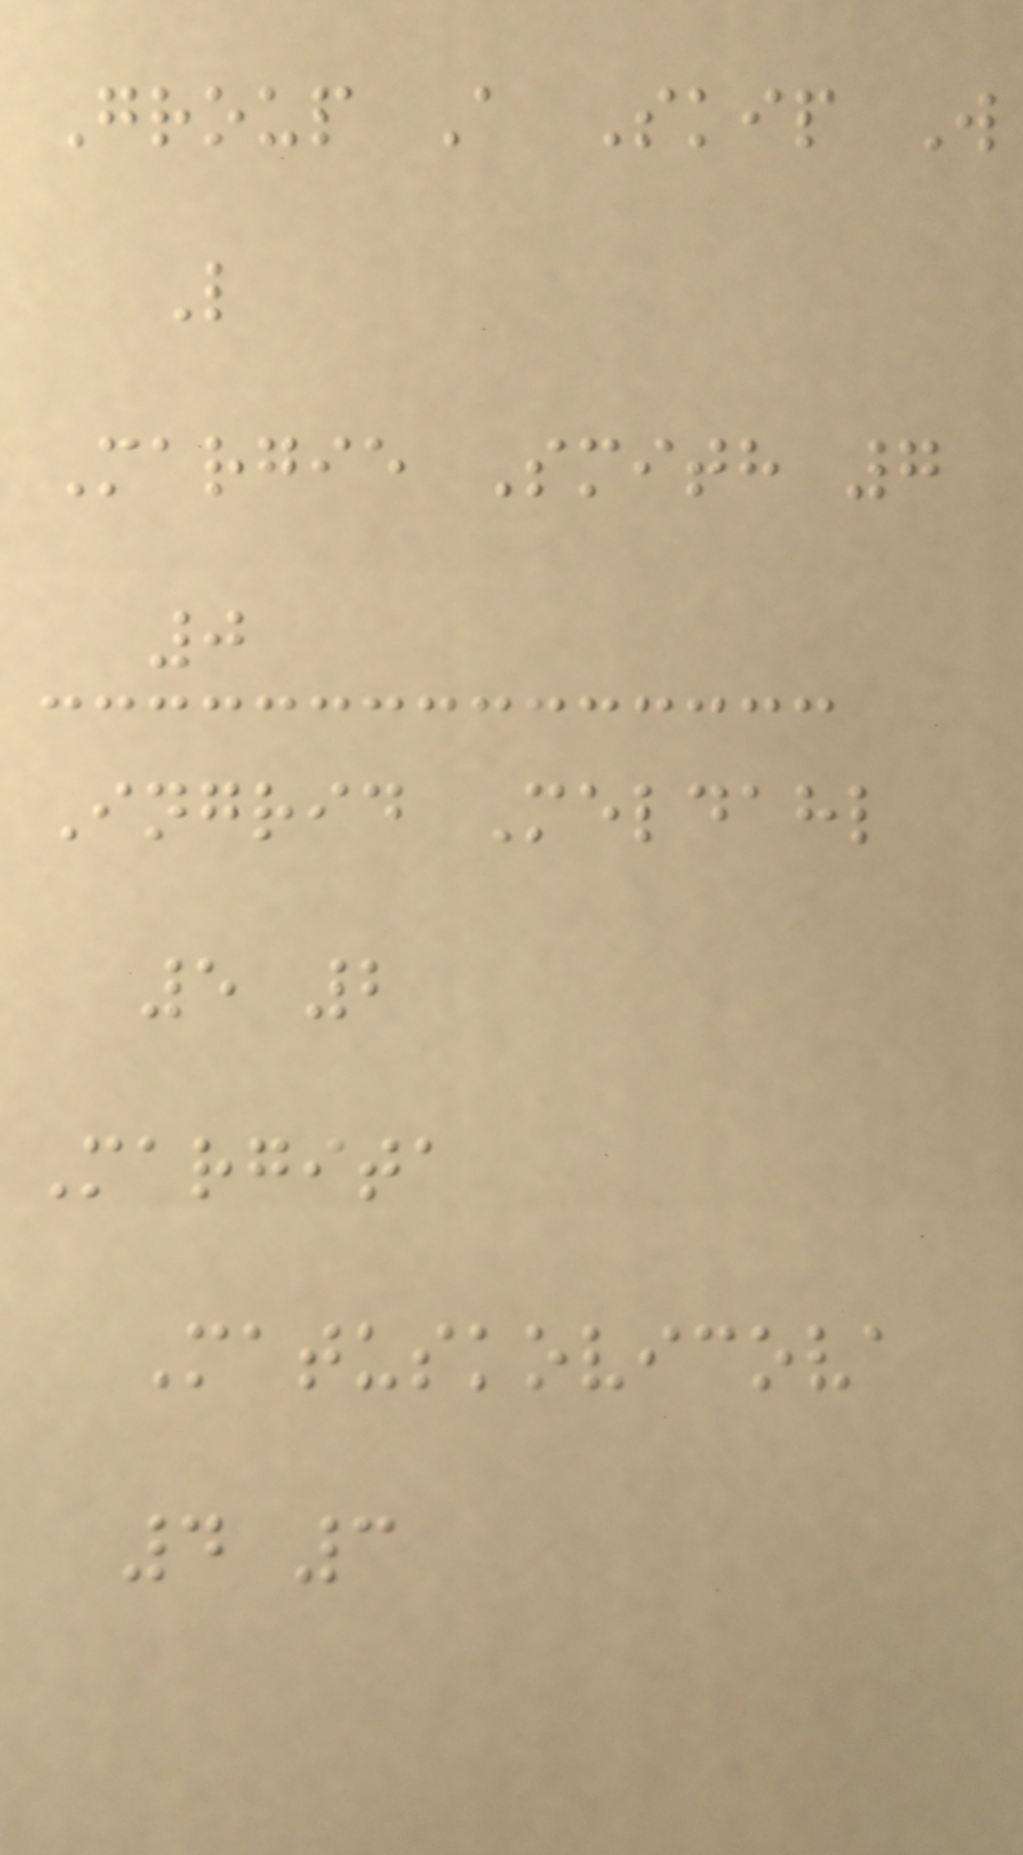Group A Skip W
L
Margie Smith 7
0
Ingrid Meldahl
5 2
Margita
Matuskovicova
4 3
